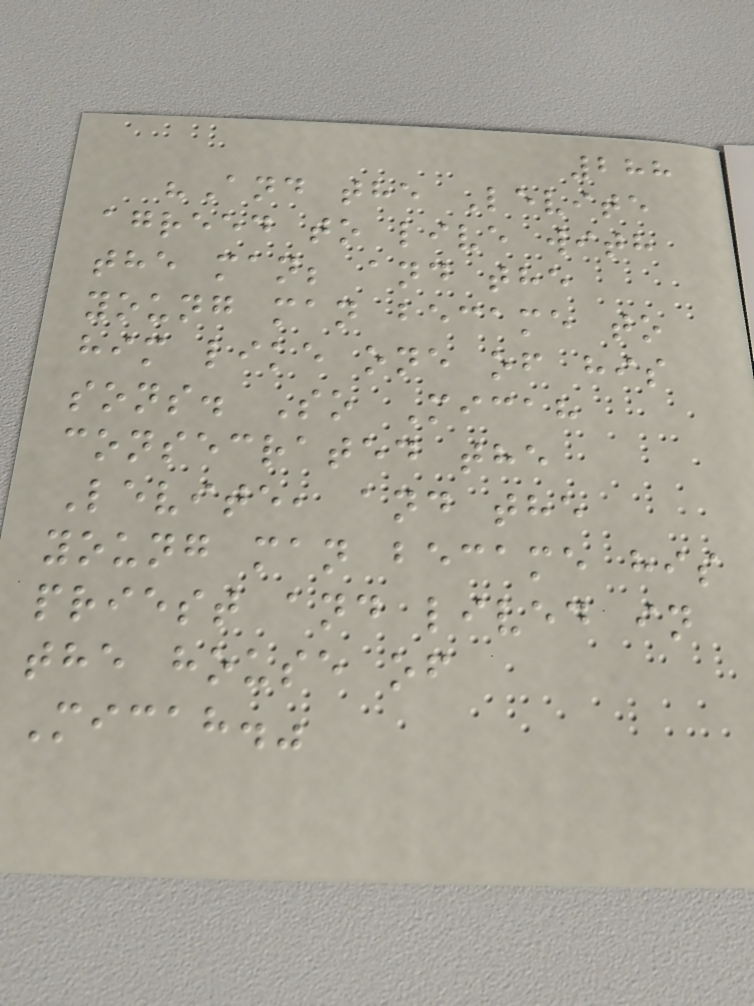288
"And the Levite
agreed to live with
the man; and the
young man became to
him like one of his
sons. So Micah
consecrated the
Levite, and the
young man became his
priest and lived in
the house of
Micah."
